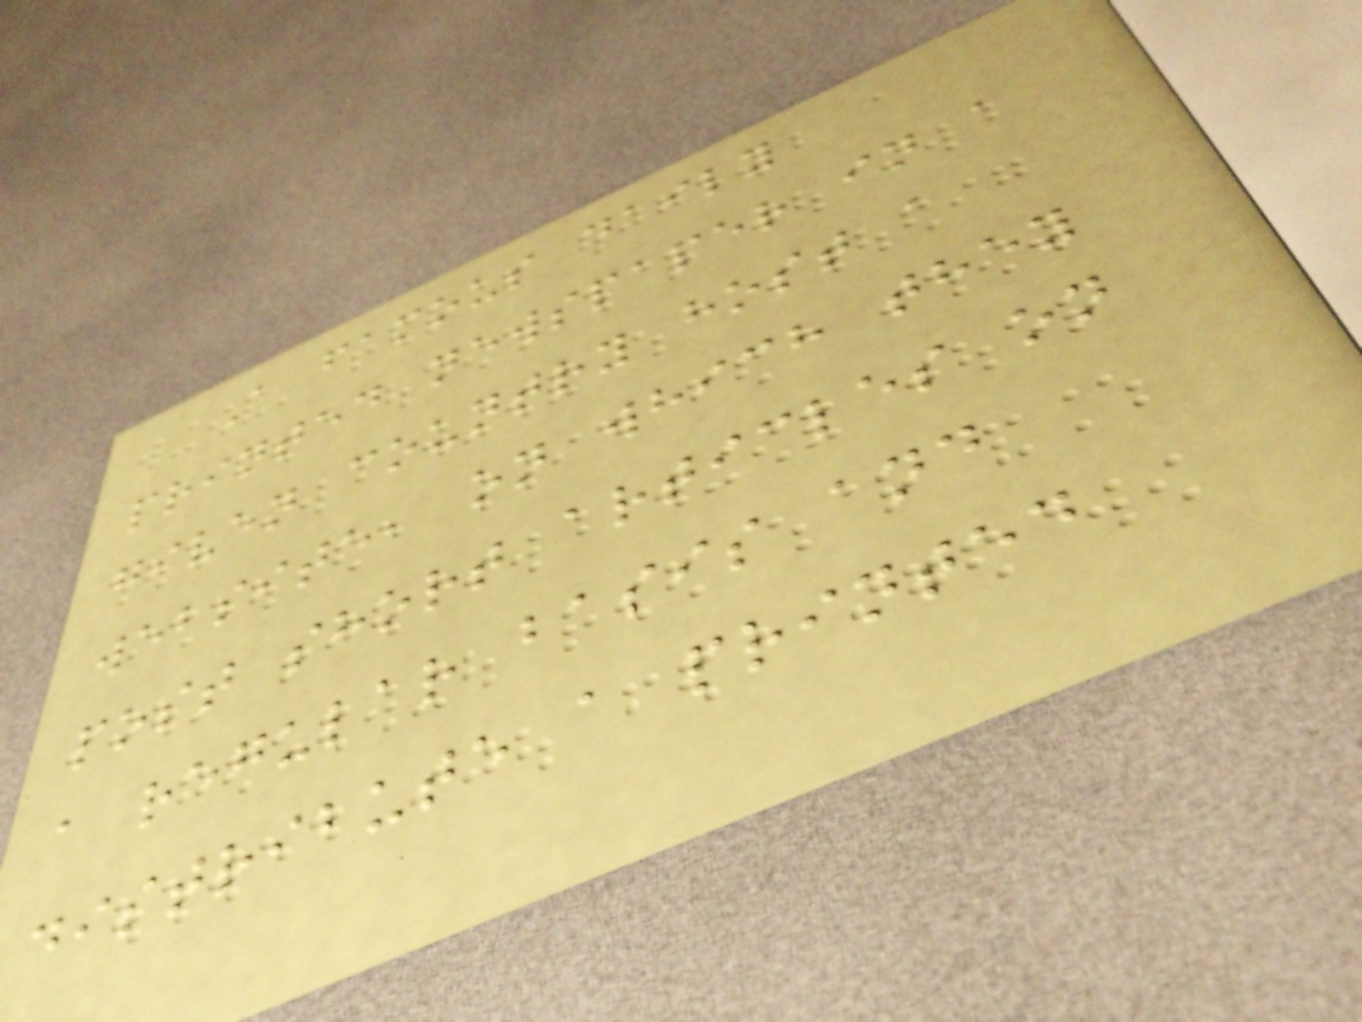A famous daily
printed newspaper in a
given country host a
website, on which they
post short articles on
a regular basis and
distribute a printed
